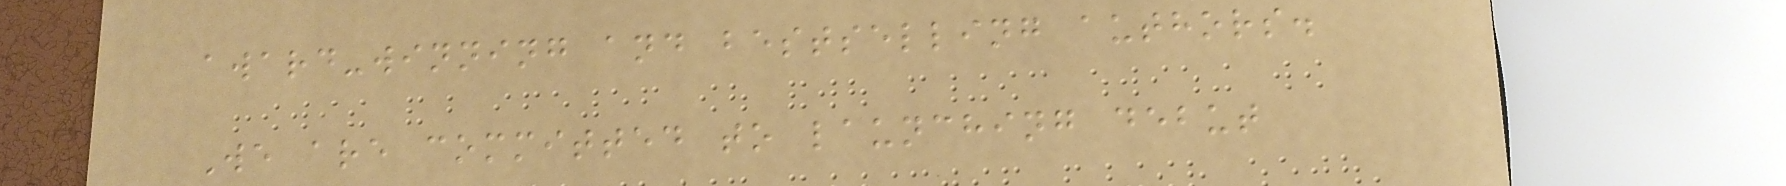award-winning and bestselling authors.
We are committed to launching debut
